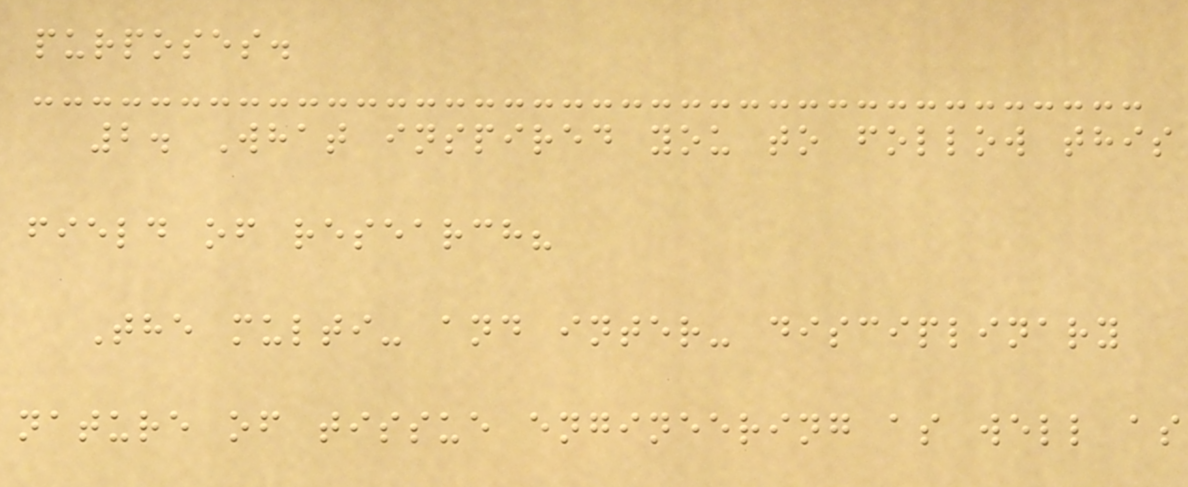purposes.
2. What inspired you to follow this
field of research?
The multi- and inter- disciplinary
nature of tissue engineering as well as
